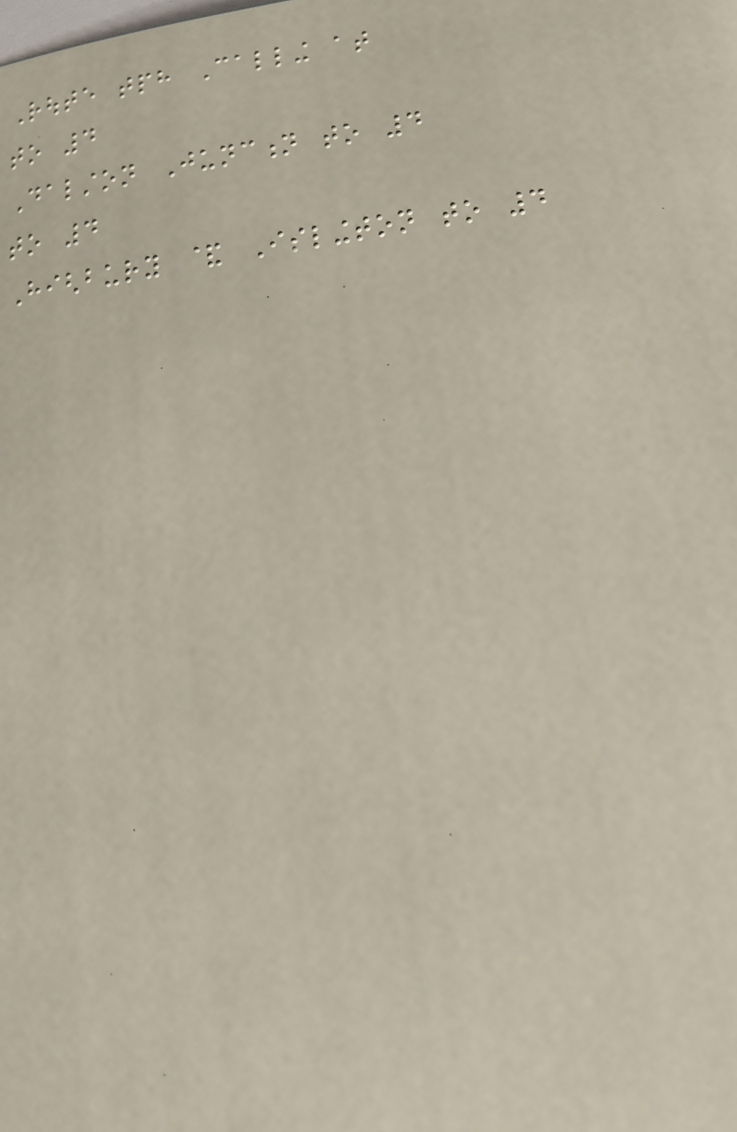Route tph Calling at
to 4
Dalston Junction to 4
to 4
Highbury & Islington to 4
